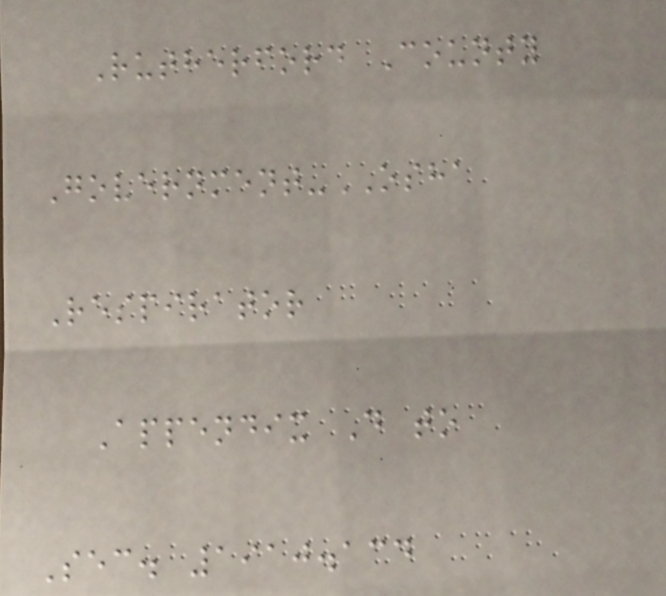Rutherford County
Government-OSHA
Respirator
Appendix D to
Sec. 1910.134
